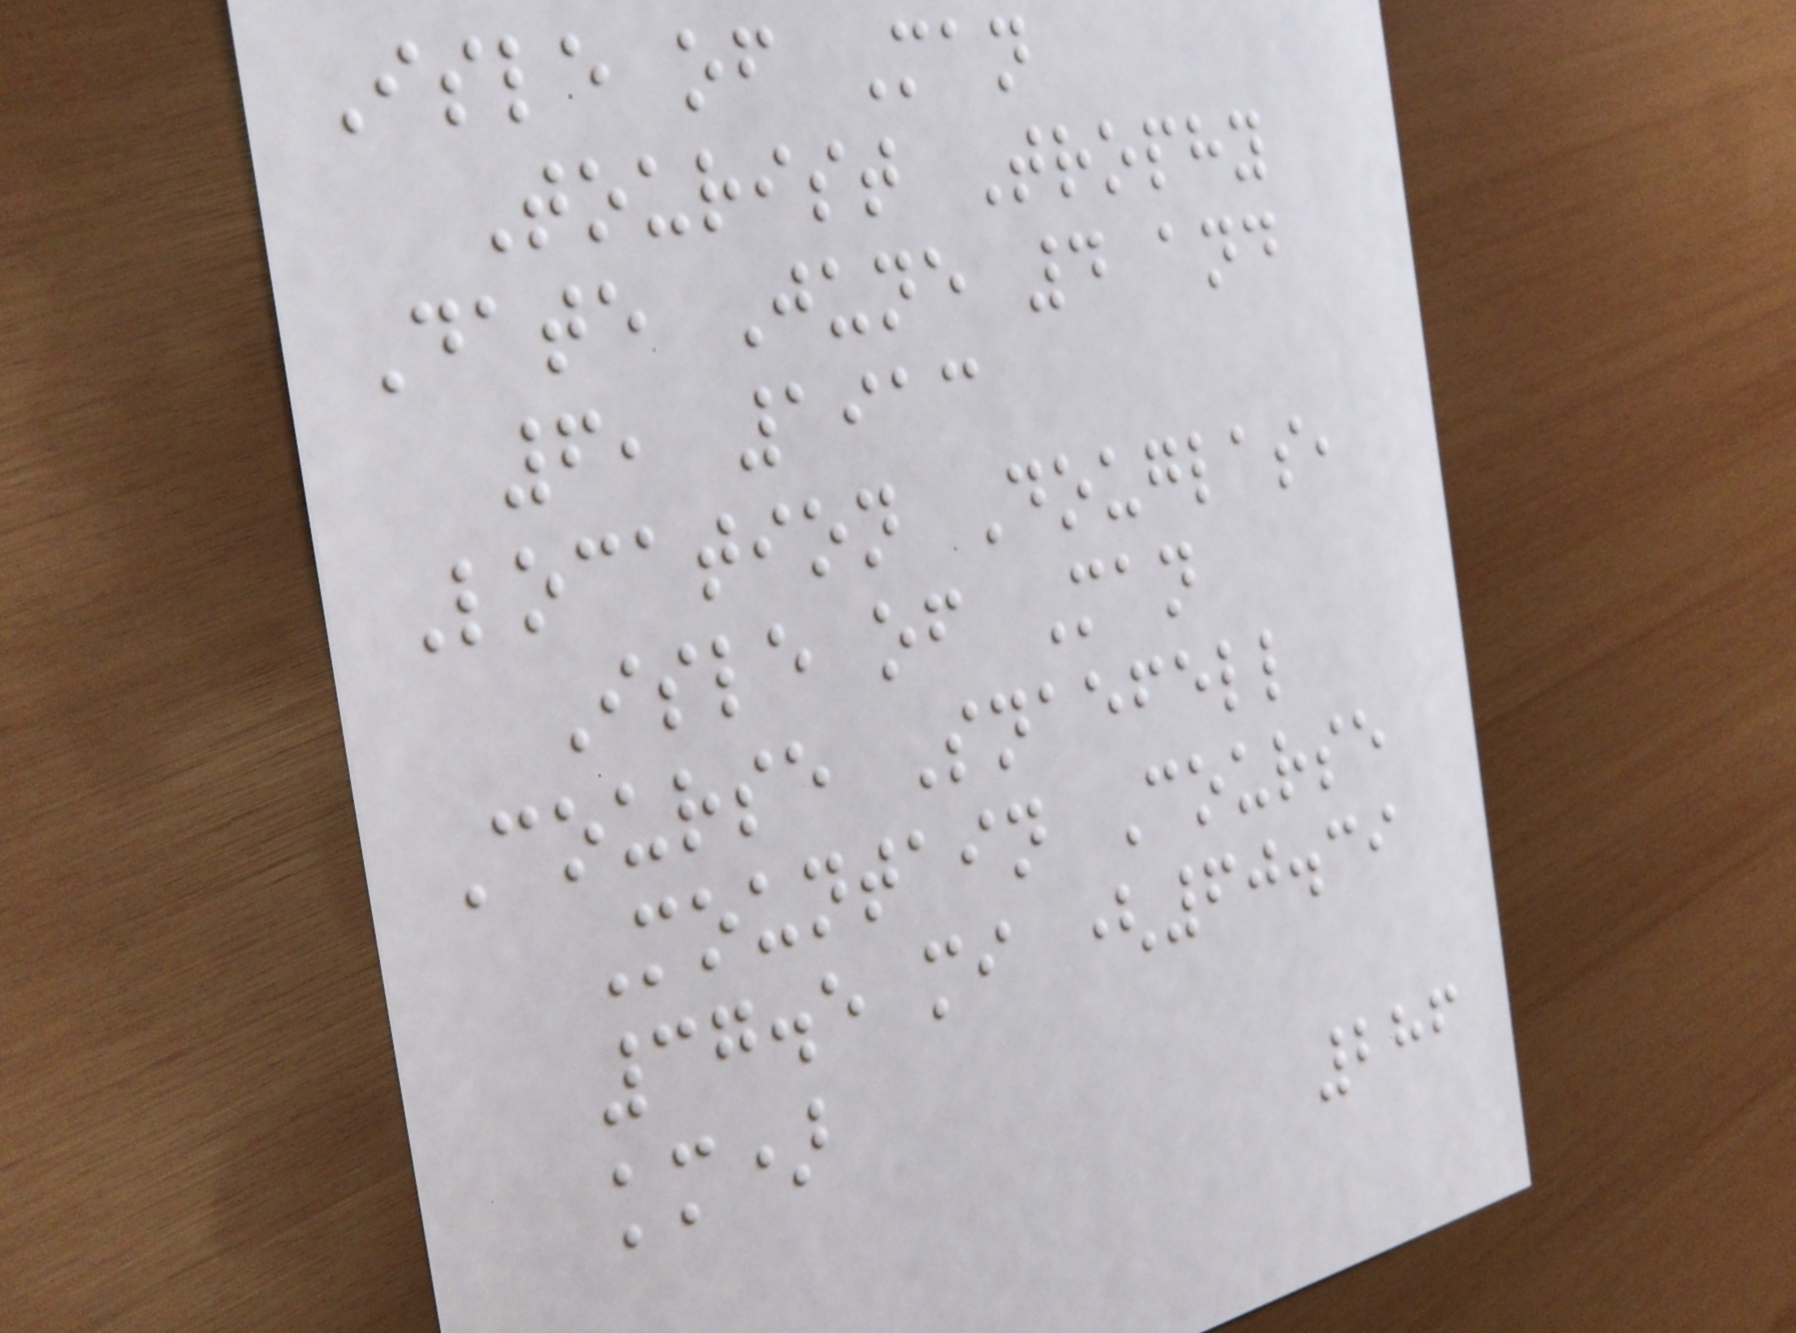Isle of Man
Tourist Trophy
Date June 4 and
6, 1913
Location Douglas,
Isle of Man
Course Snaefell
Mountain Course
37.5 mi (60.39
km)
286
